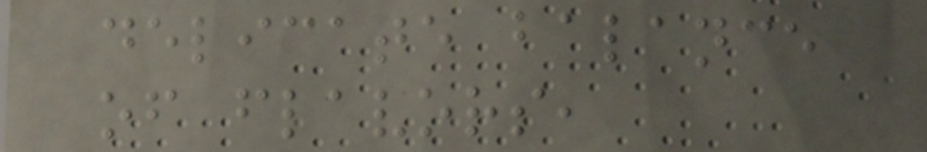delicate balance
of flavors,
